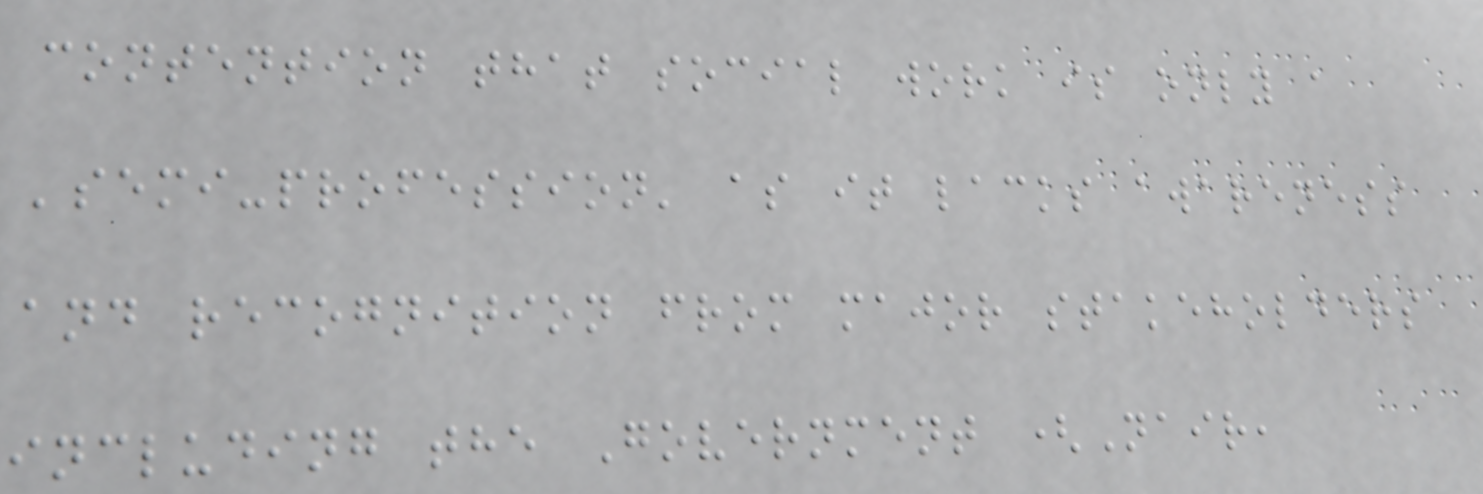contention that social work is only a
'semi-profession' as it lacks awareness
and recognition from major stakeholders
including the Government (Nair,
